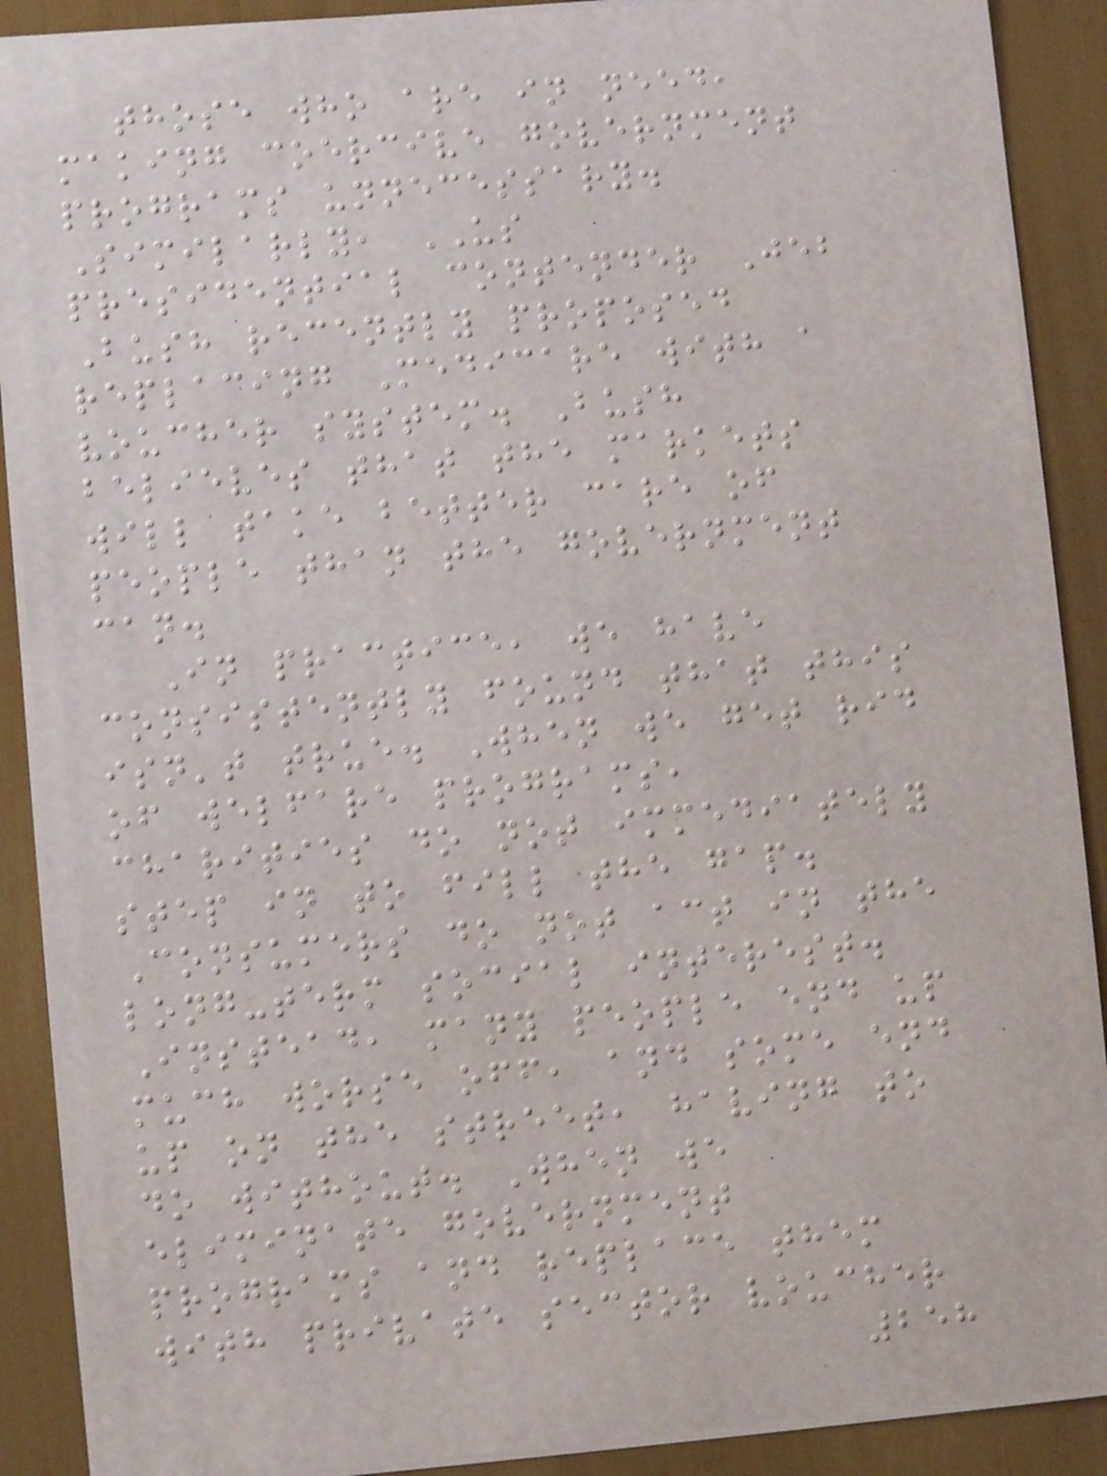those who are in need,
making coercive government
programs unnecessary.
Similarly, US
presidential contender Jeb
Bush recently proposed
replacing Medicare with a
voucher system. Bush
believes that the markets
will take better care of
people than the government
can.
In practice, we have
consistently found that this
isn't true. When we get rid
of welfare programs,
charities do not immediately
step in to fill the gap.
Consumers do not act in the
long-term social interest.
Instead, many people end up
much worse off, and some end
up on the street, having to
do without. When we
eliminate government
programs and replace them
with private sector voucher
258
